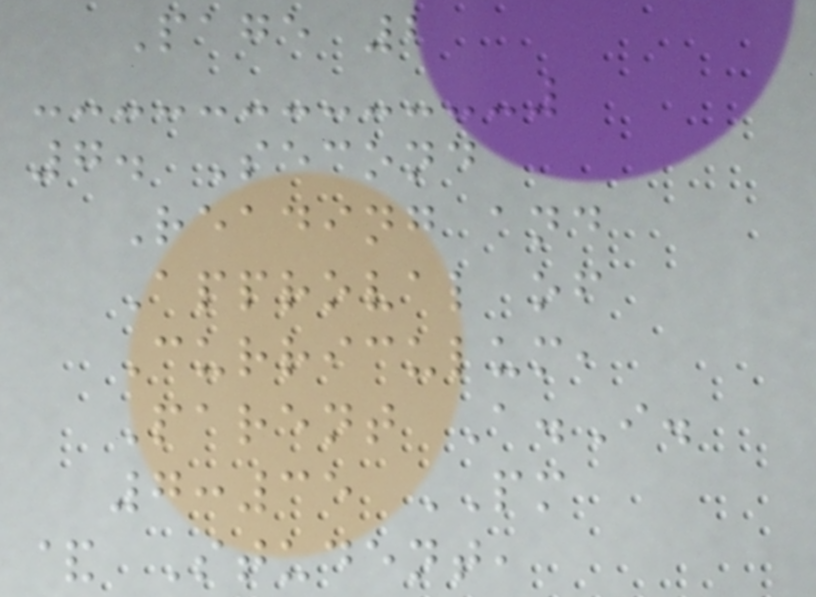Page 2
7. Second
Reading and
Approval of
Curriculum,
Parent A.I.
7:35 PM
& Student,
